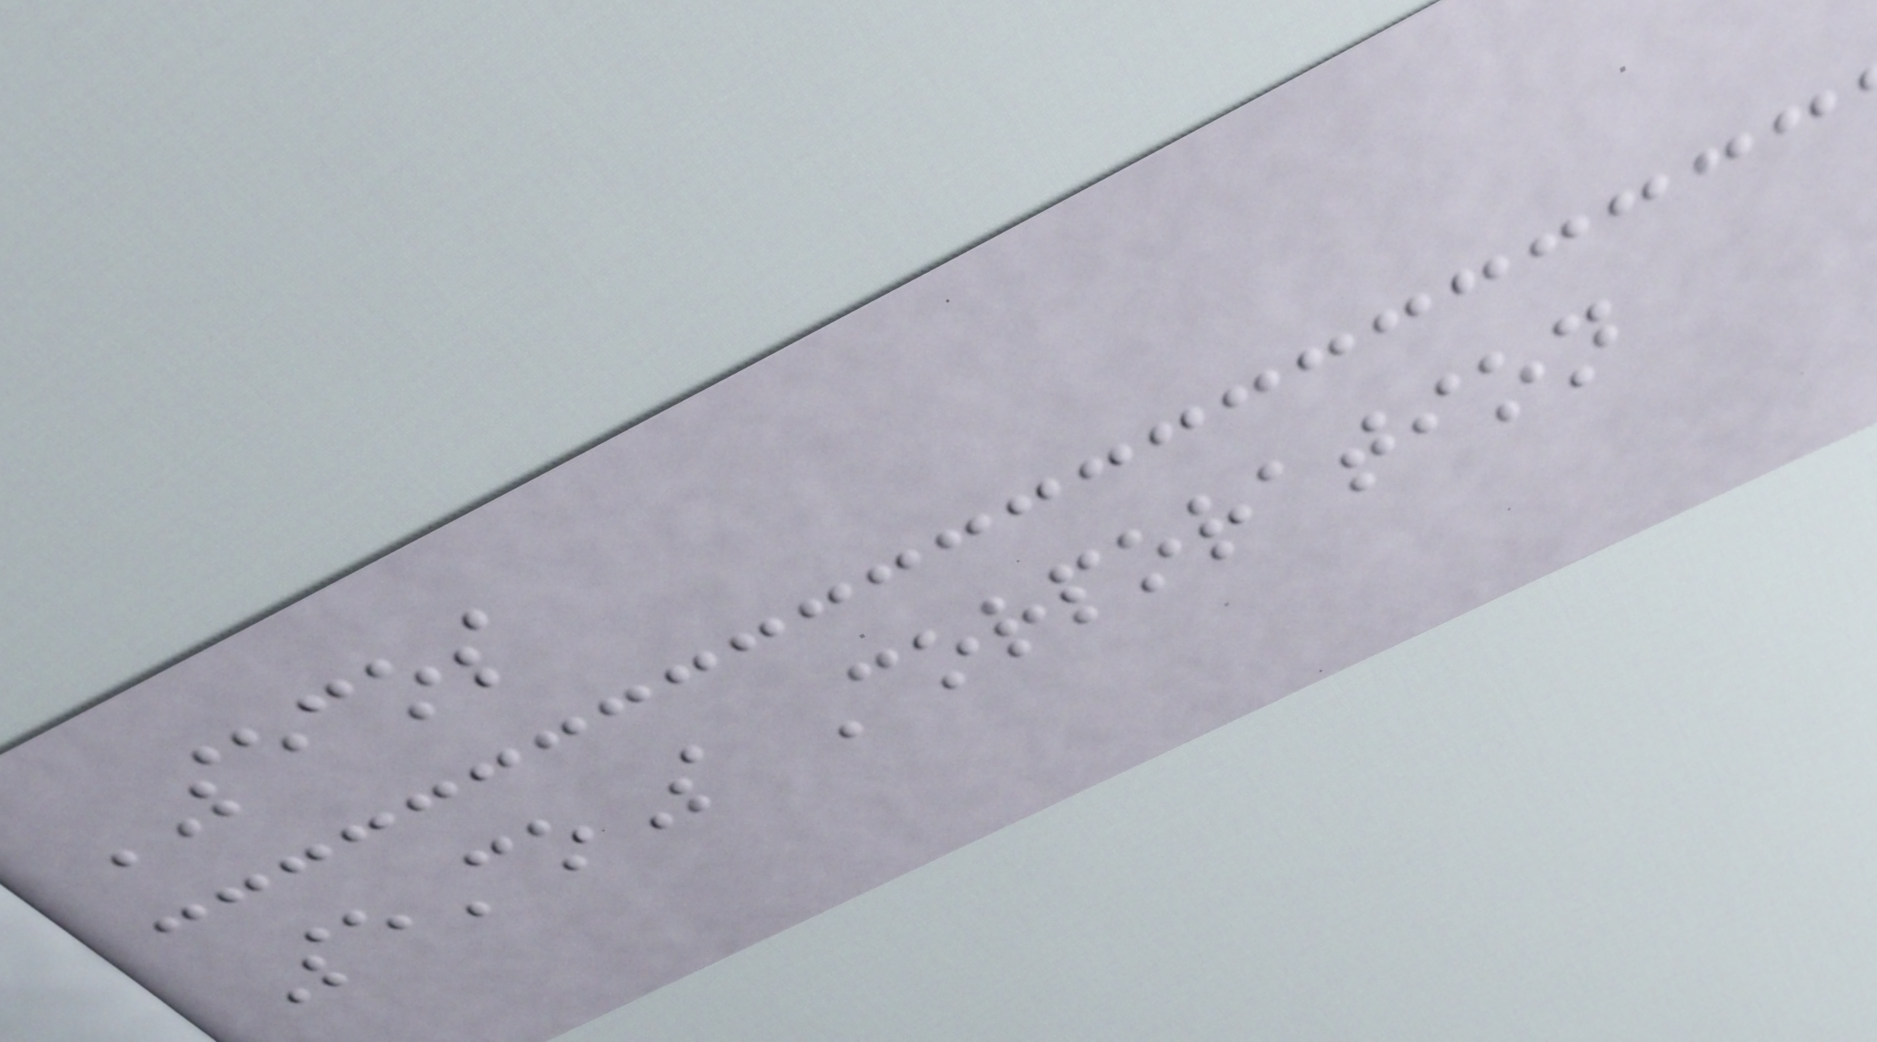SECOS
SeCoS Corporation
